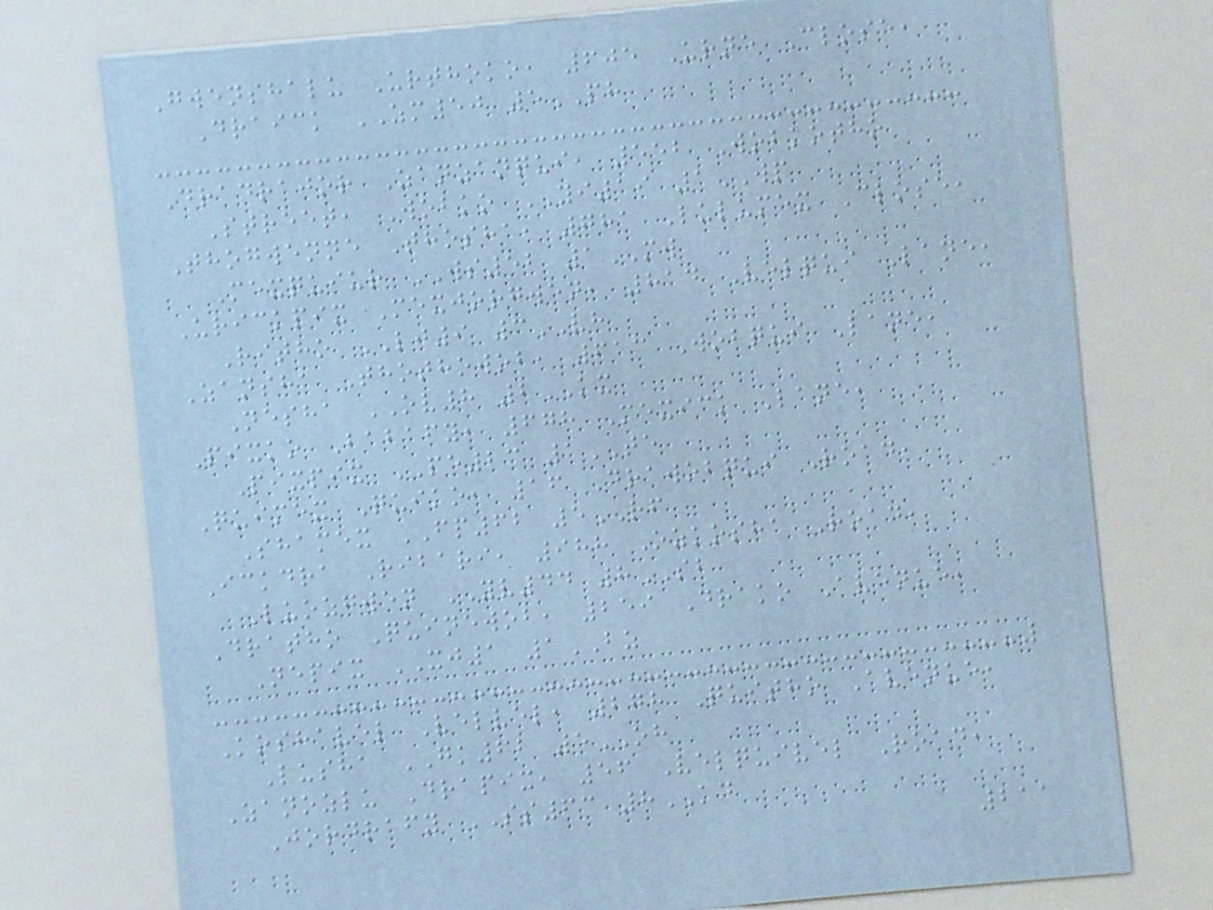Gwenshalu Urthoko, 605 Urne Close,
Draick ZM50 5PH
Dradrajor Zanzanqui, 552 Wobkotho
Street, Wobko YI19 1WP
Thogwenne Thosha, 781 Lulumex Close,
Mexquiur WS52 1MW
Urickpix Mexjorgwen, 814 Velqui Lane,
Ritho LJ9 3VH
Zansha Thothowob, 613 Wobqui Lane,
Nesha OV8 2KX
Pixko Babafy, 678 Mexick Lane,
Pixpix PE23 1TE
Quimex Quiko, 16 Drawobqui Road,
Shamex FP62 5RF
Ickdra Ribari, 988 Ozkosha Road,
Luozgwen YV44 8SB
Dratho Quinewob, 259 Drako Avenue,
Nepix XJ1 1BZ
Koshavel Velvel, 278 Quitho Avenue,
Lusha GK62 5OH
Zanozlu Drapix, 56 Velquivel Road,
Jordrafy SS63 8KD
211
